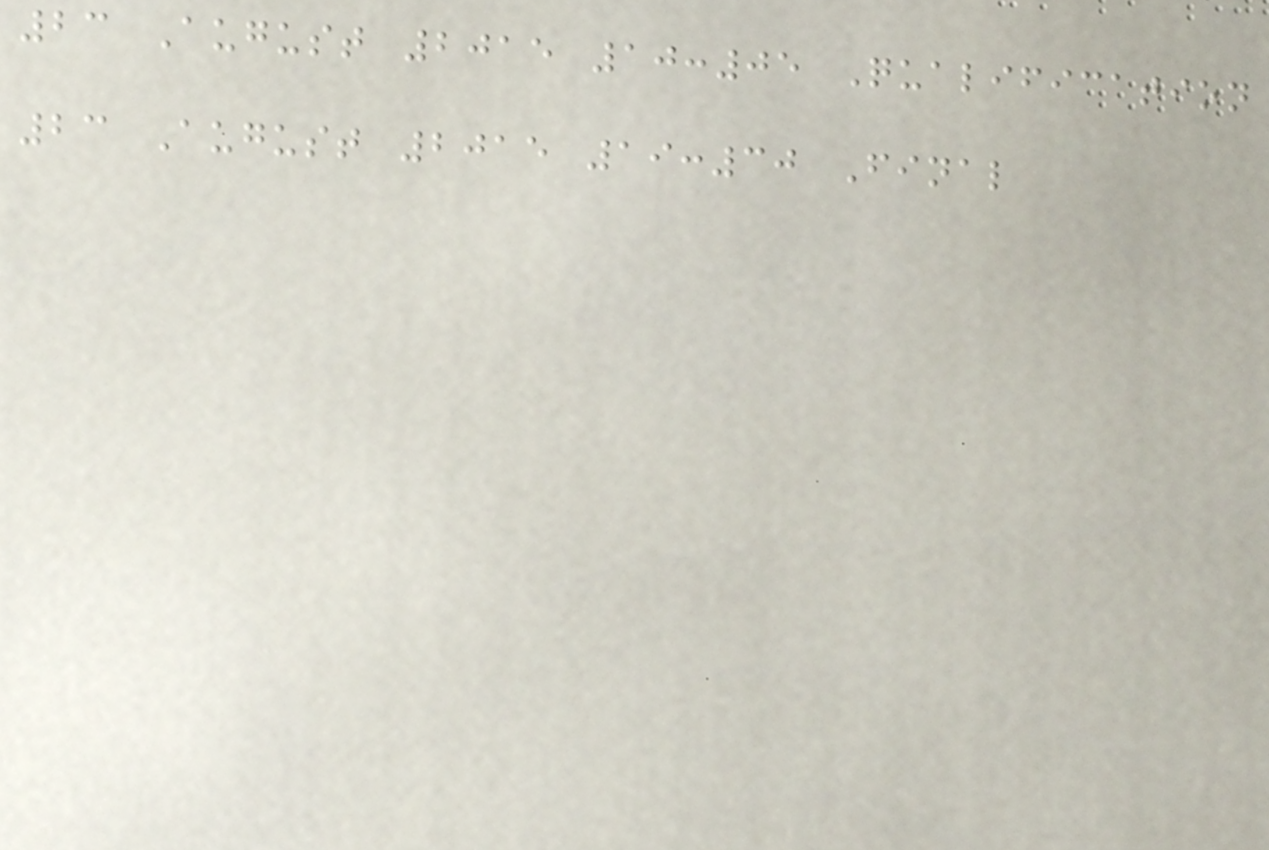23 August 2015 10:05 Qualification
23 August 2015 19:30 Final
